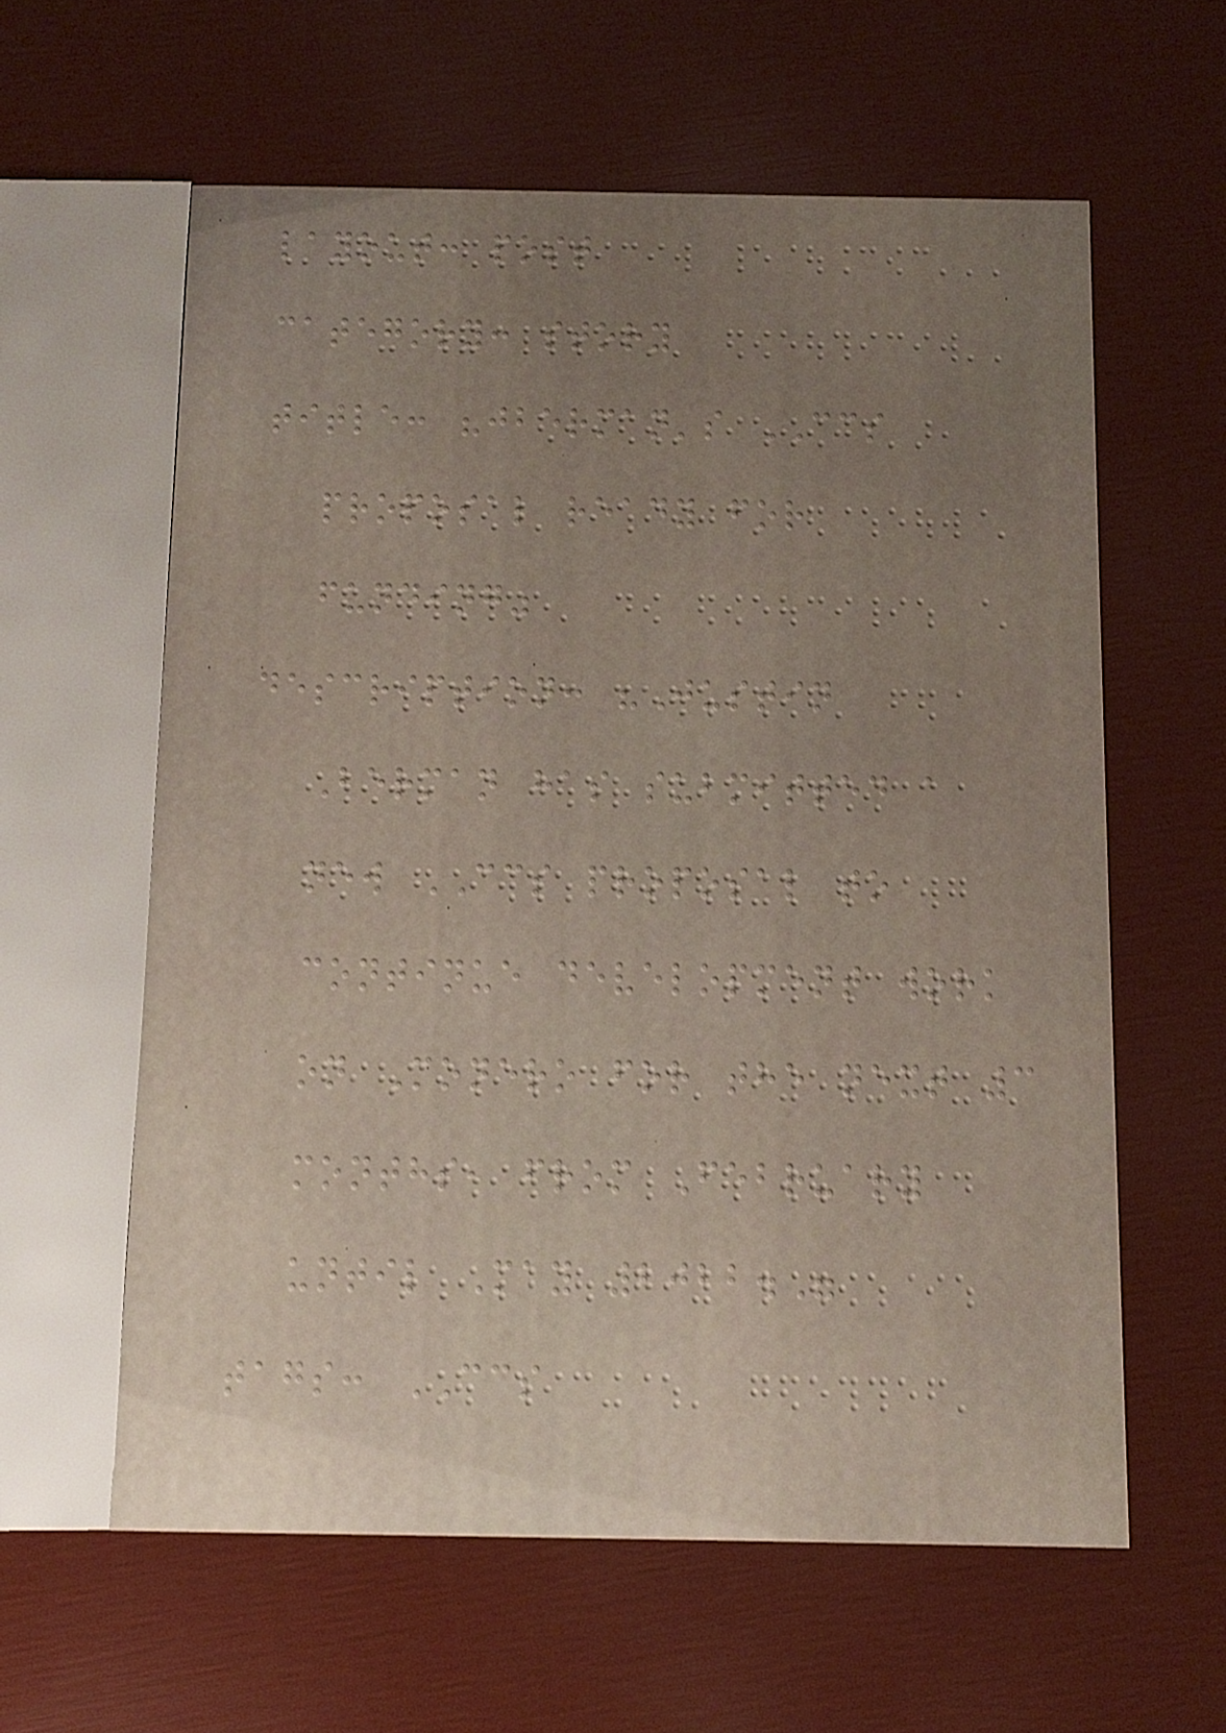layout: post
category: story
title: "jberman's CCS
proposal ready for
funding"
description: "Justin
Berman has submitted a
new CCS proposal to
continue development work
on Monero for the next 3
months, from February
until May 2022."
tags: CCS
